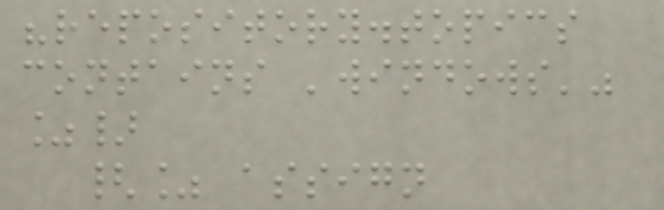"repository.topics
contains 'windows'"
%}
{% assign
